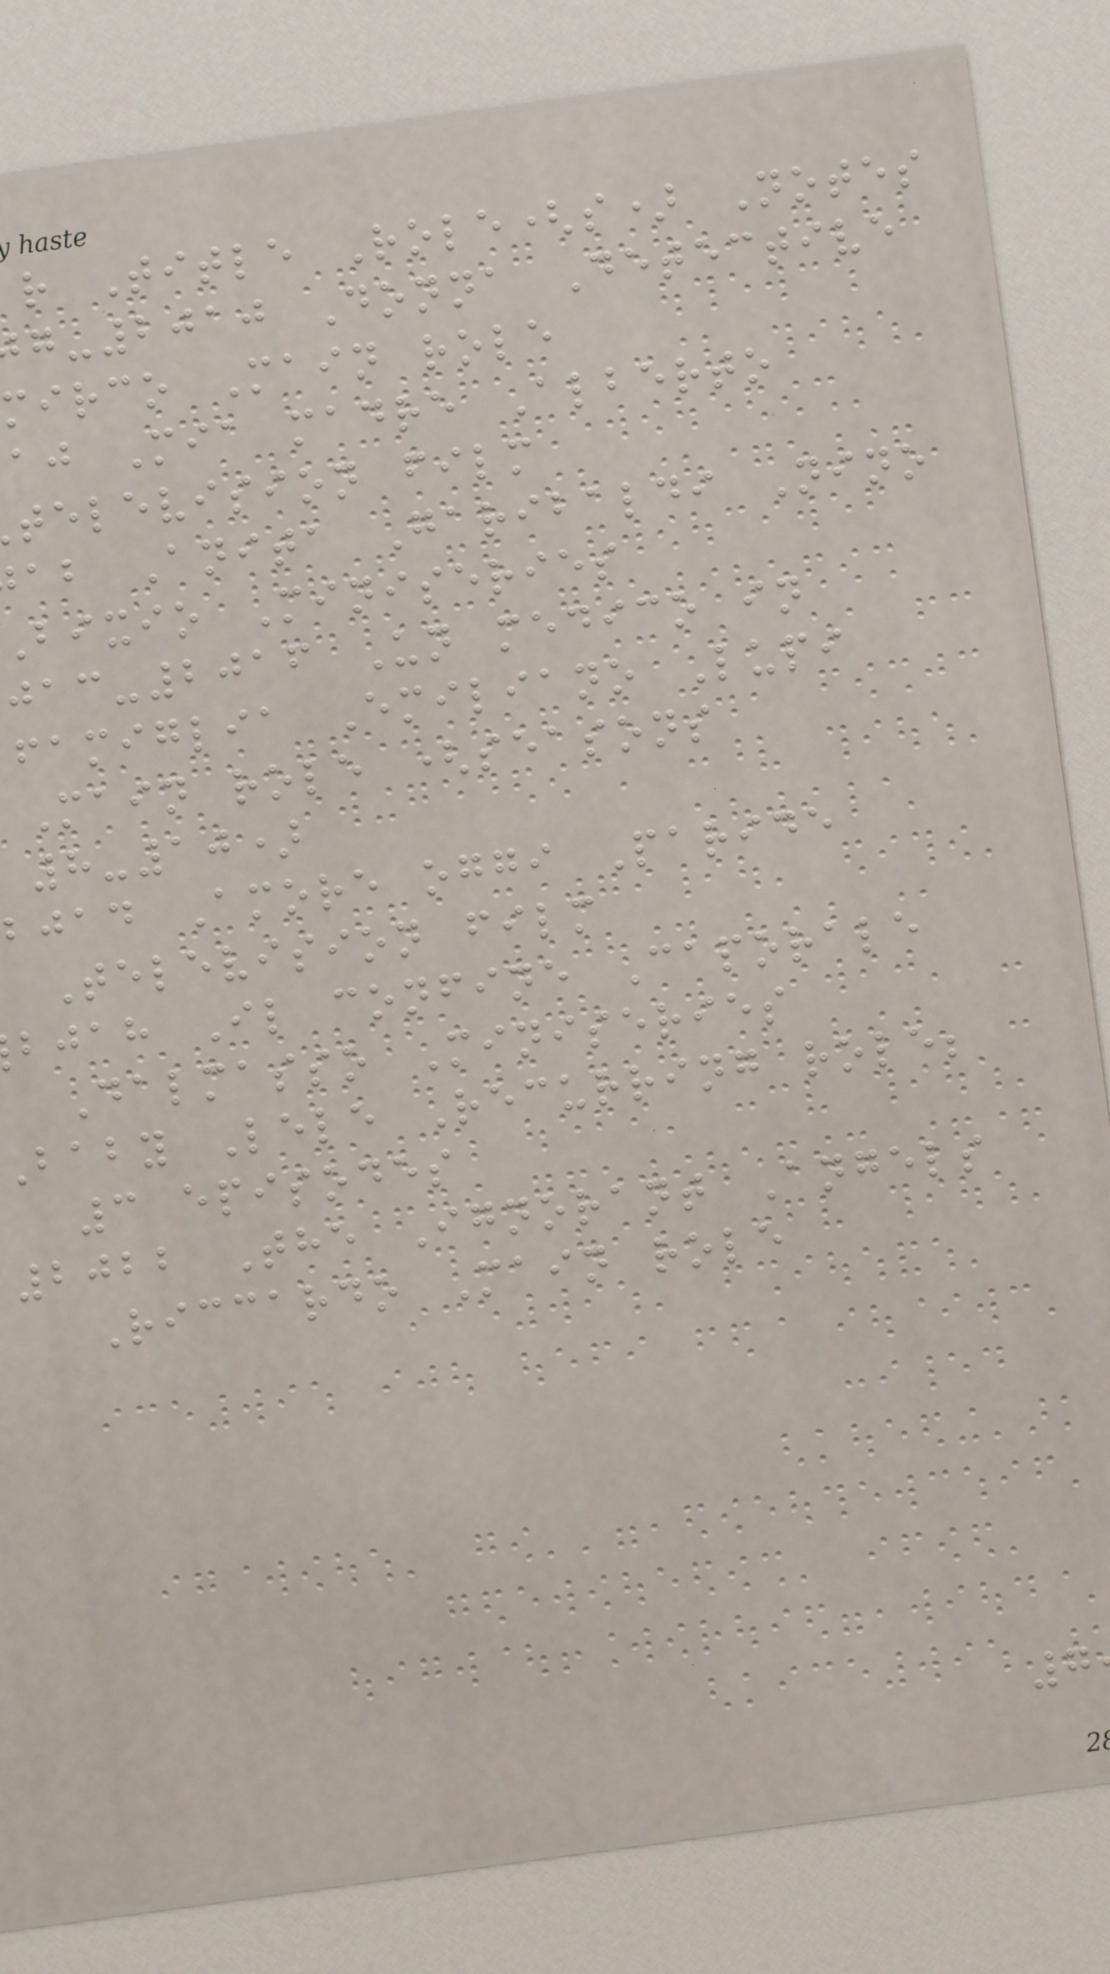r Title Role(s) Notes
-2010 Donna Detective
mirco Main role
aj Mia madre Alberto
television film
ab Anita Garibaldi Nino
bixio Miniseries
-2016 Un medico in
famiglia Emiliano Lupi
Main role (seasons
8-10)
bjad Amore oggi Paride
Television film
bjah Il confine Caporale
Dalmasso Miniseries
baby Lele Recurring role;
3 episodes
2022 The Ignorant Angels
Riccardo Main role
